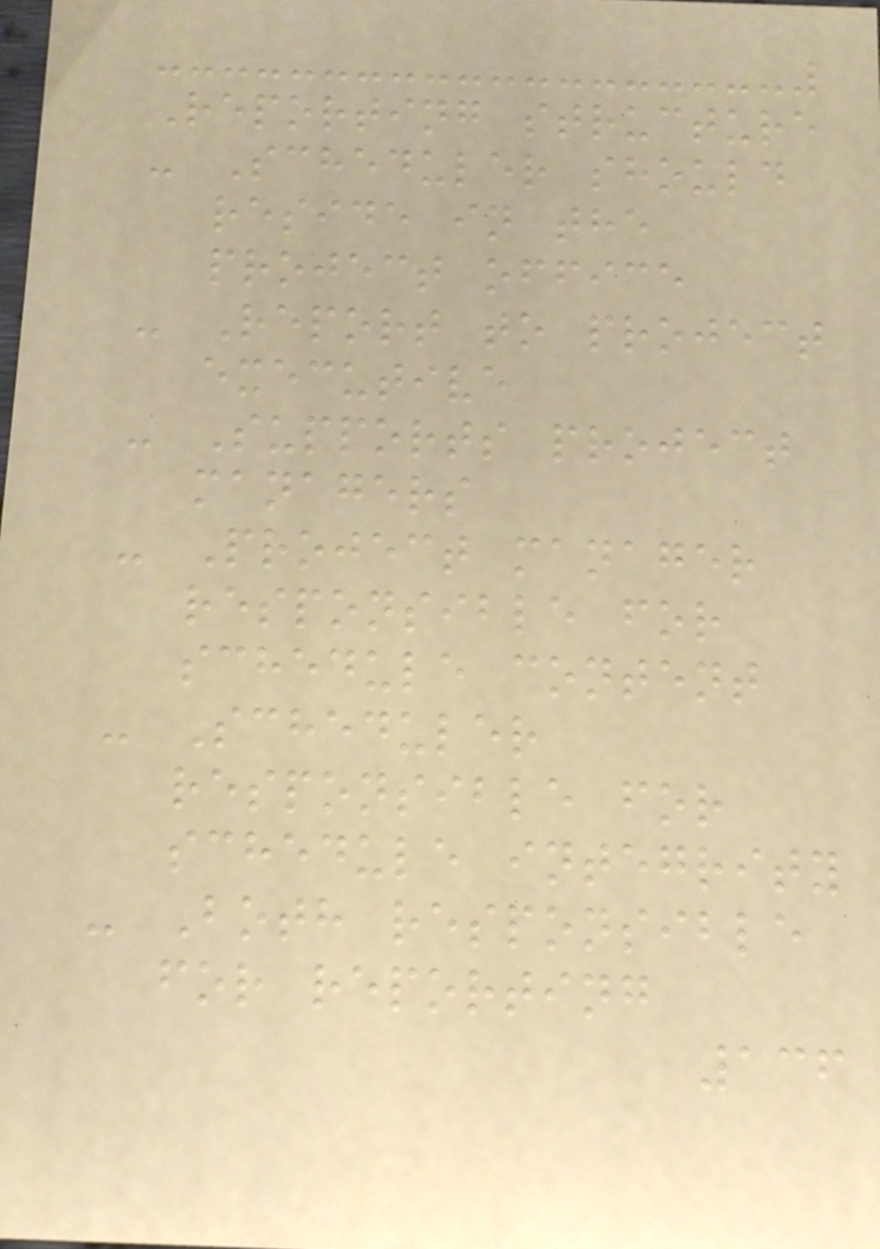Reporting structure
- Scheduler should
reside in the
project office
- Report to project
executive
- Supports project
managers
- Project manager
responsible for
schedule content
- Scheduler
responsible for
schedule integrity
- Both responsible
for reporting
136
